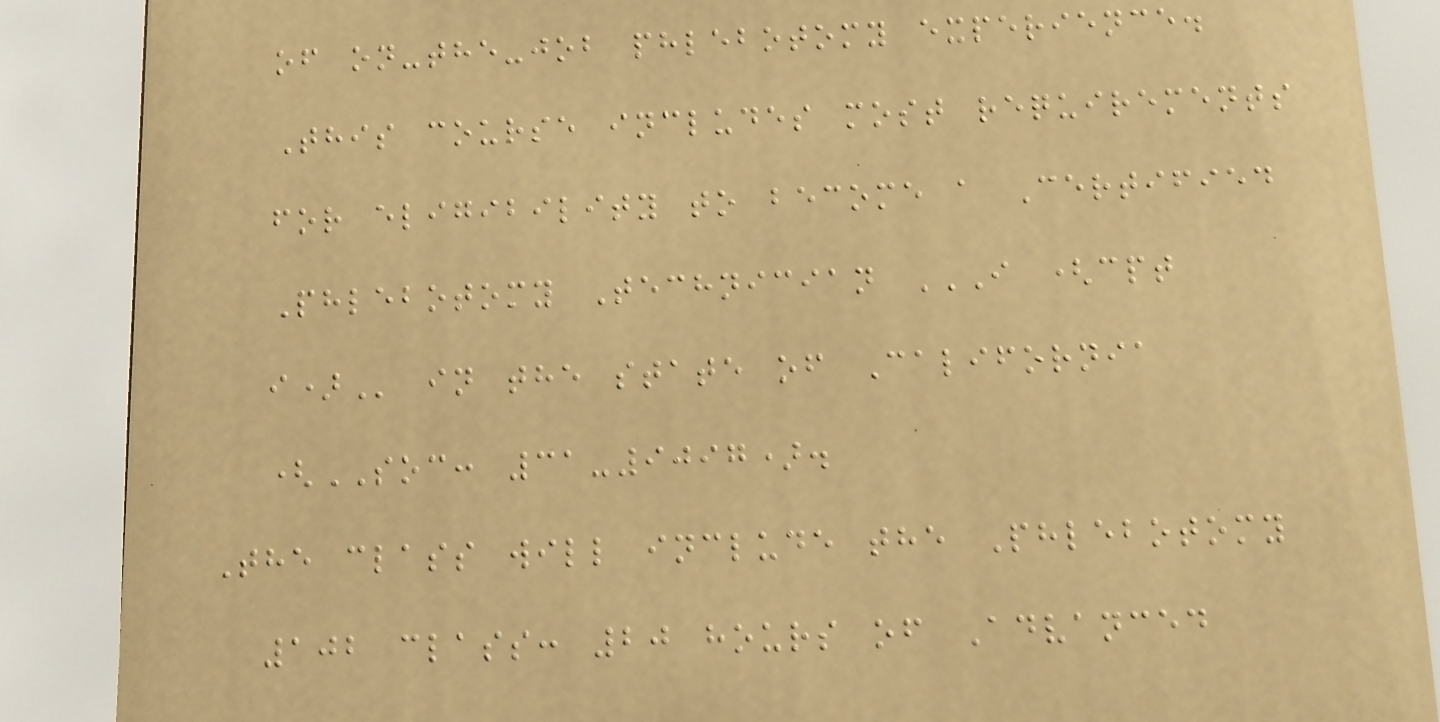of on-the-job phlebotomy experience.
This course includes most requirements
for eligibility to become a Certified
Phlebotomy Technician I (CPT
I) in the state of California
(SOC: 31-9097).
The class will include the Phlebotomy
102 class: 20 hours of Advanced
